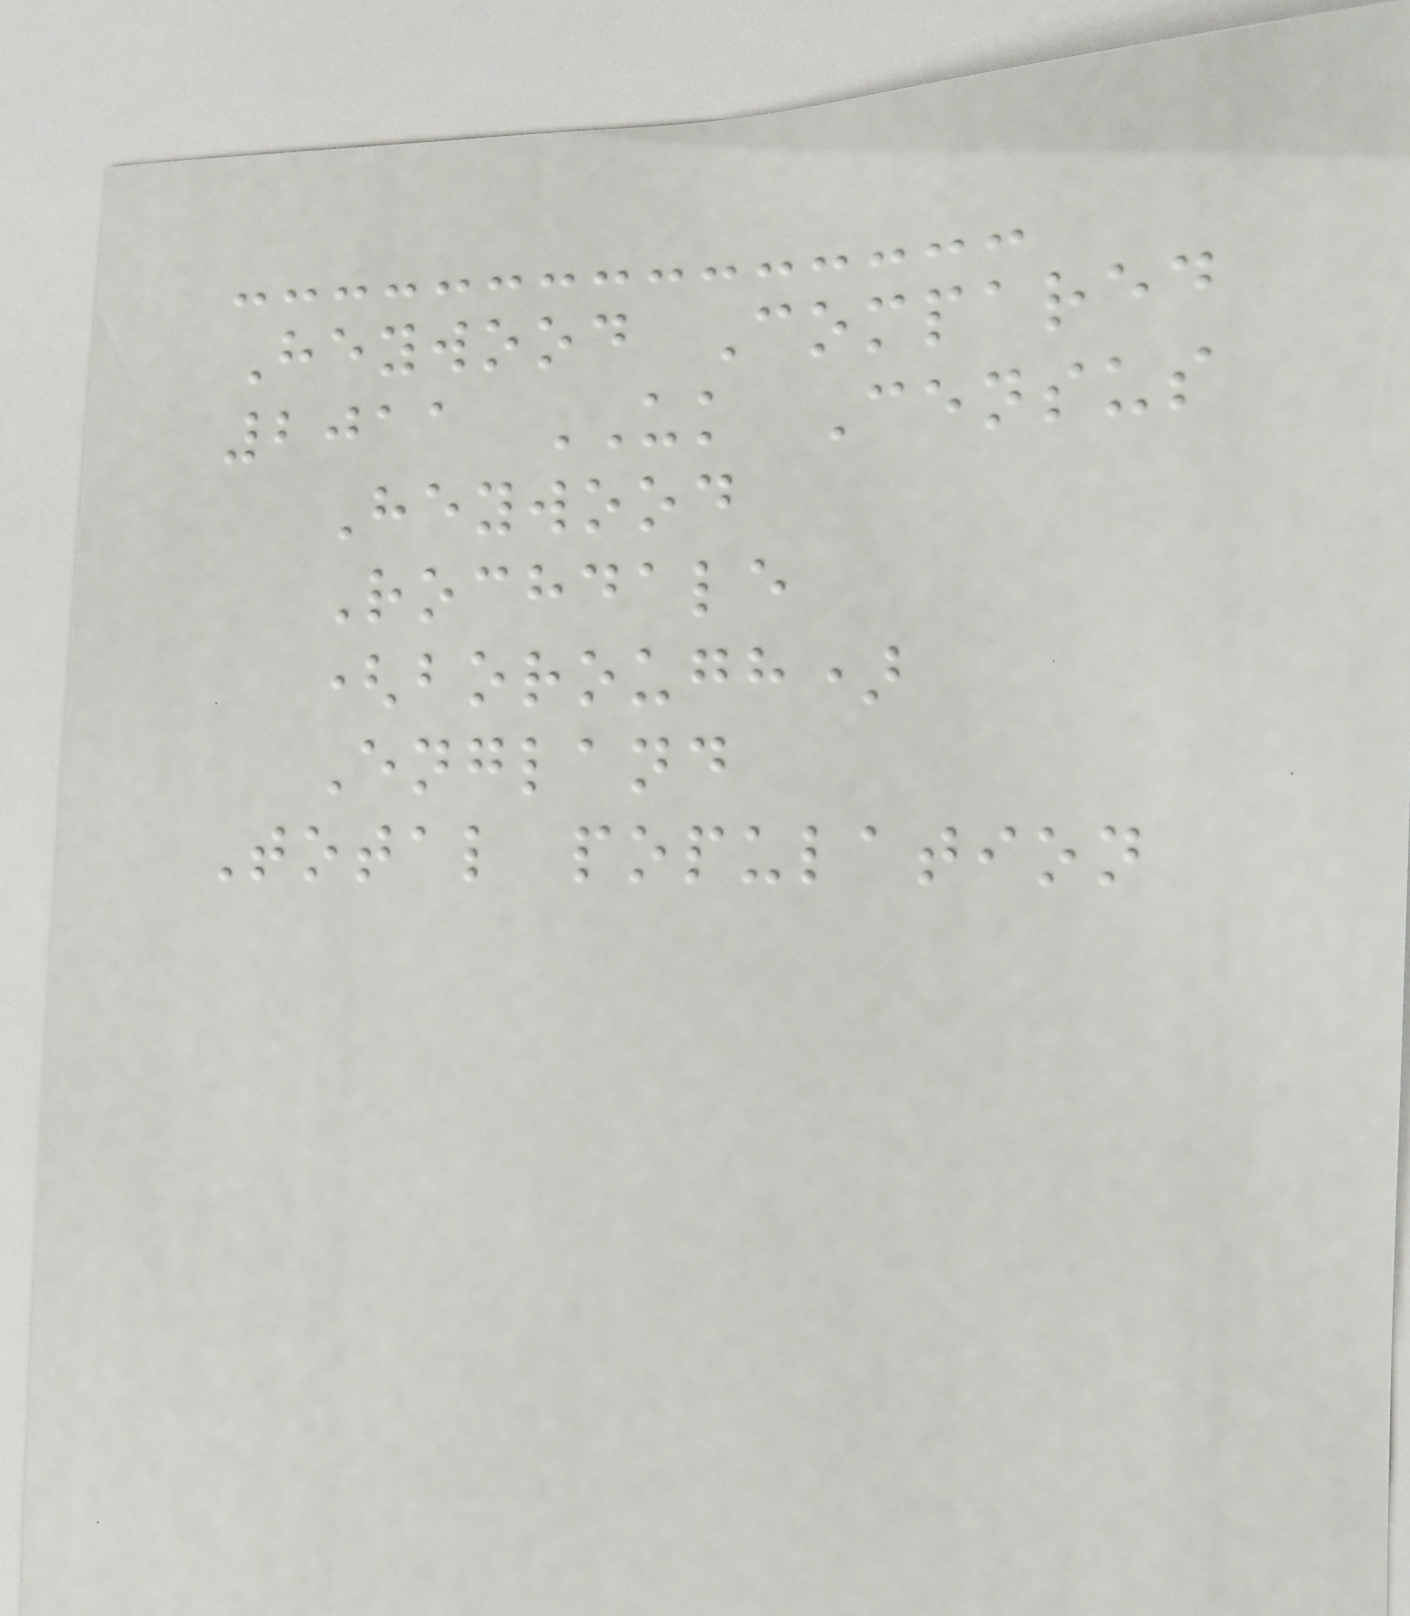Heywood Compared
2011 UK Census
Heywood
Rochdale
(borough)
England
Total population
